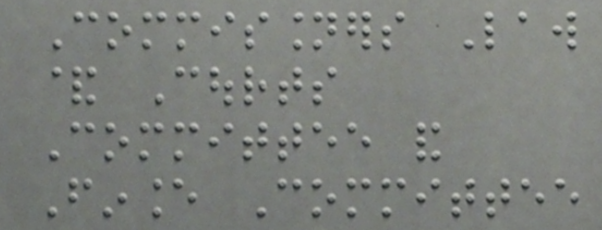Commissioners Law
& Courts
Committee and
Finance Committee
